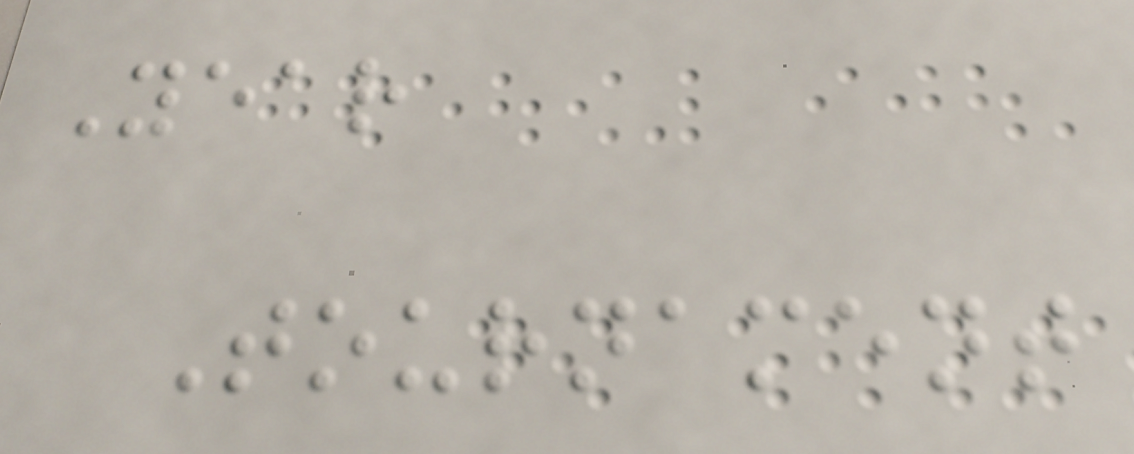Year
Tournament
